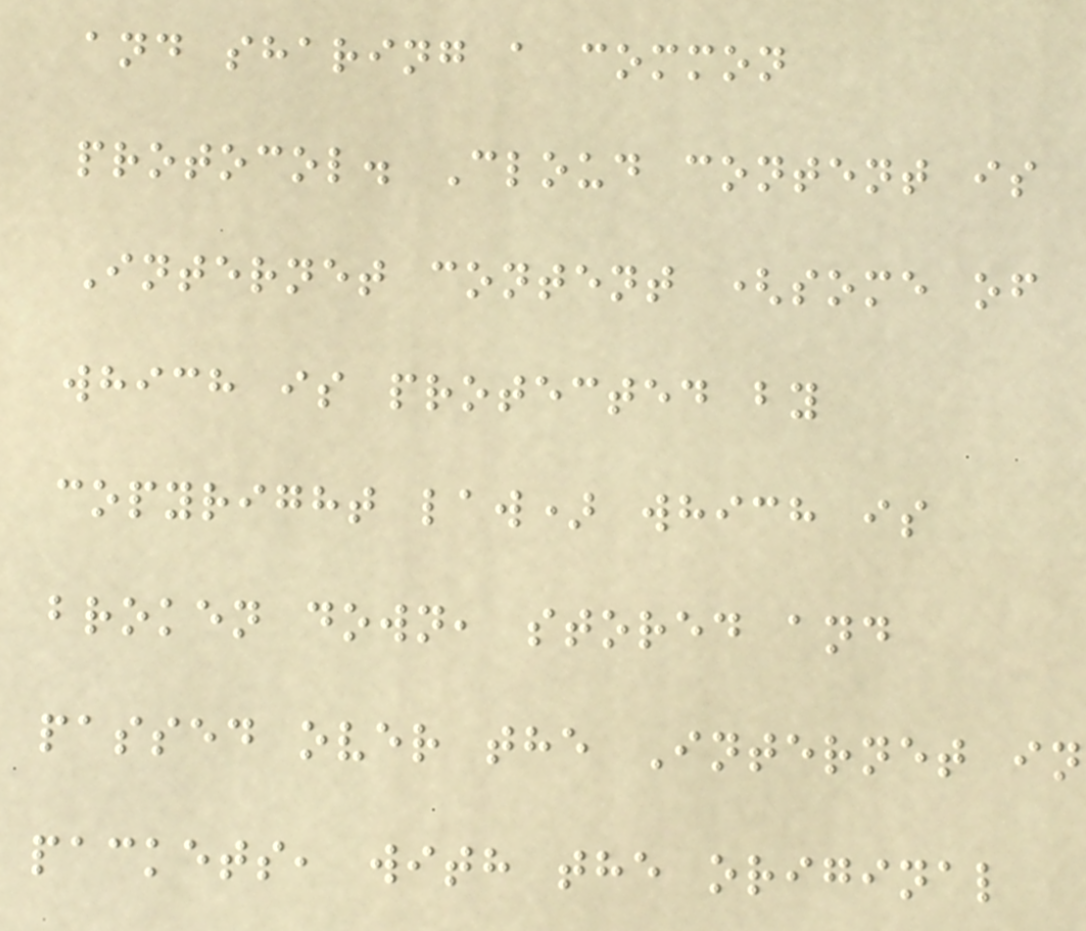and sharing a common
protocol. Cloud content is
Internet content (some of
which is protected by
copyright law) which is
broken down, stored and
passed over the Internet in
packets, with the original
